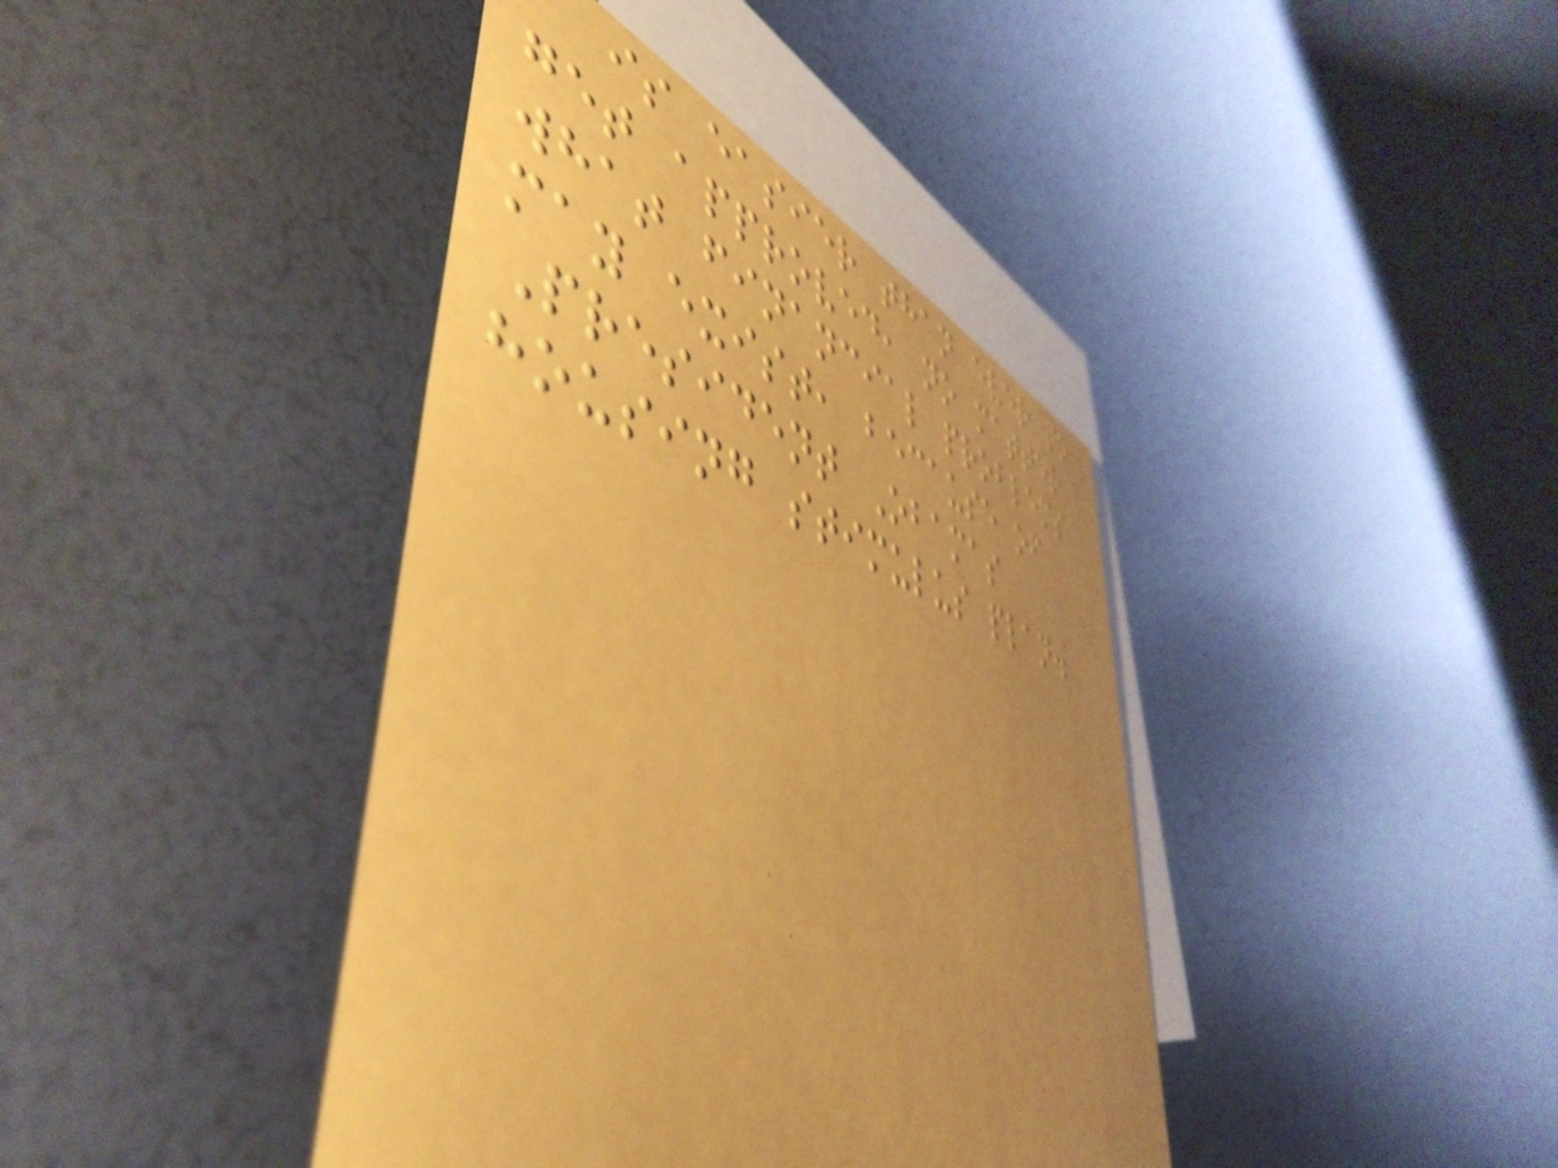is easier than ever to
get approved, no matter
what financial problems
may exist, because of
President Obamas
housing stimulus plan.
